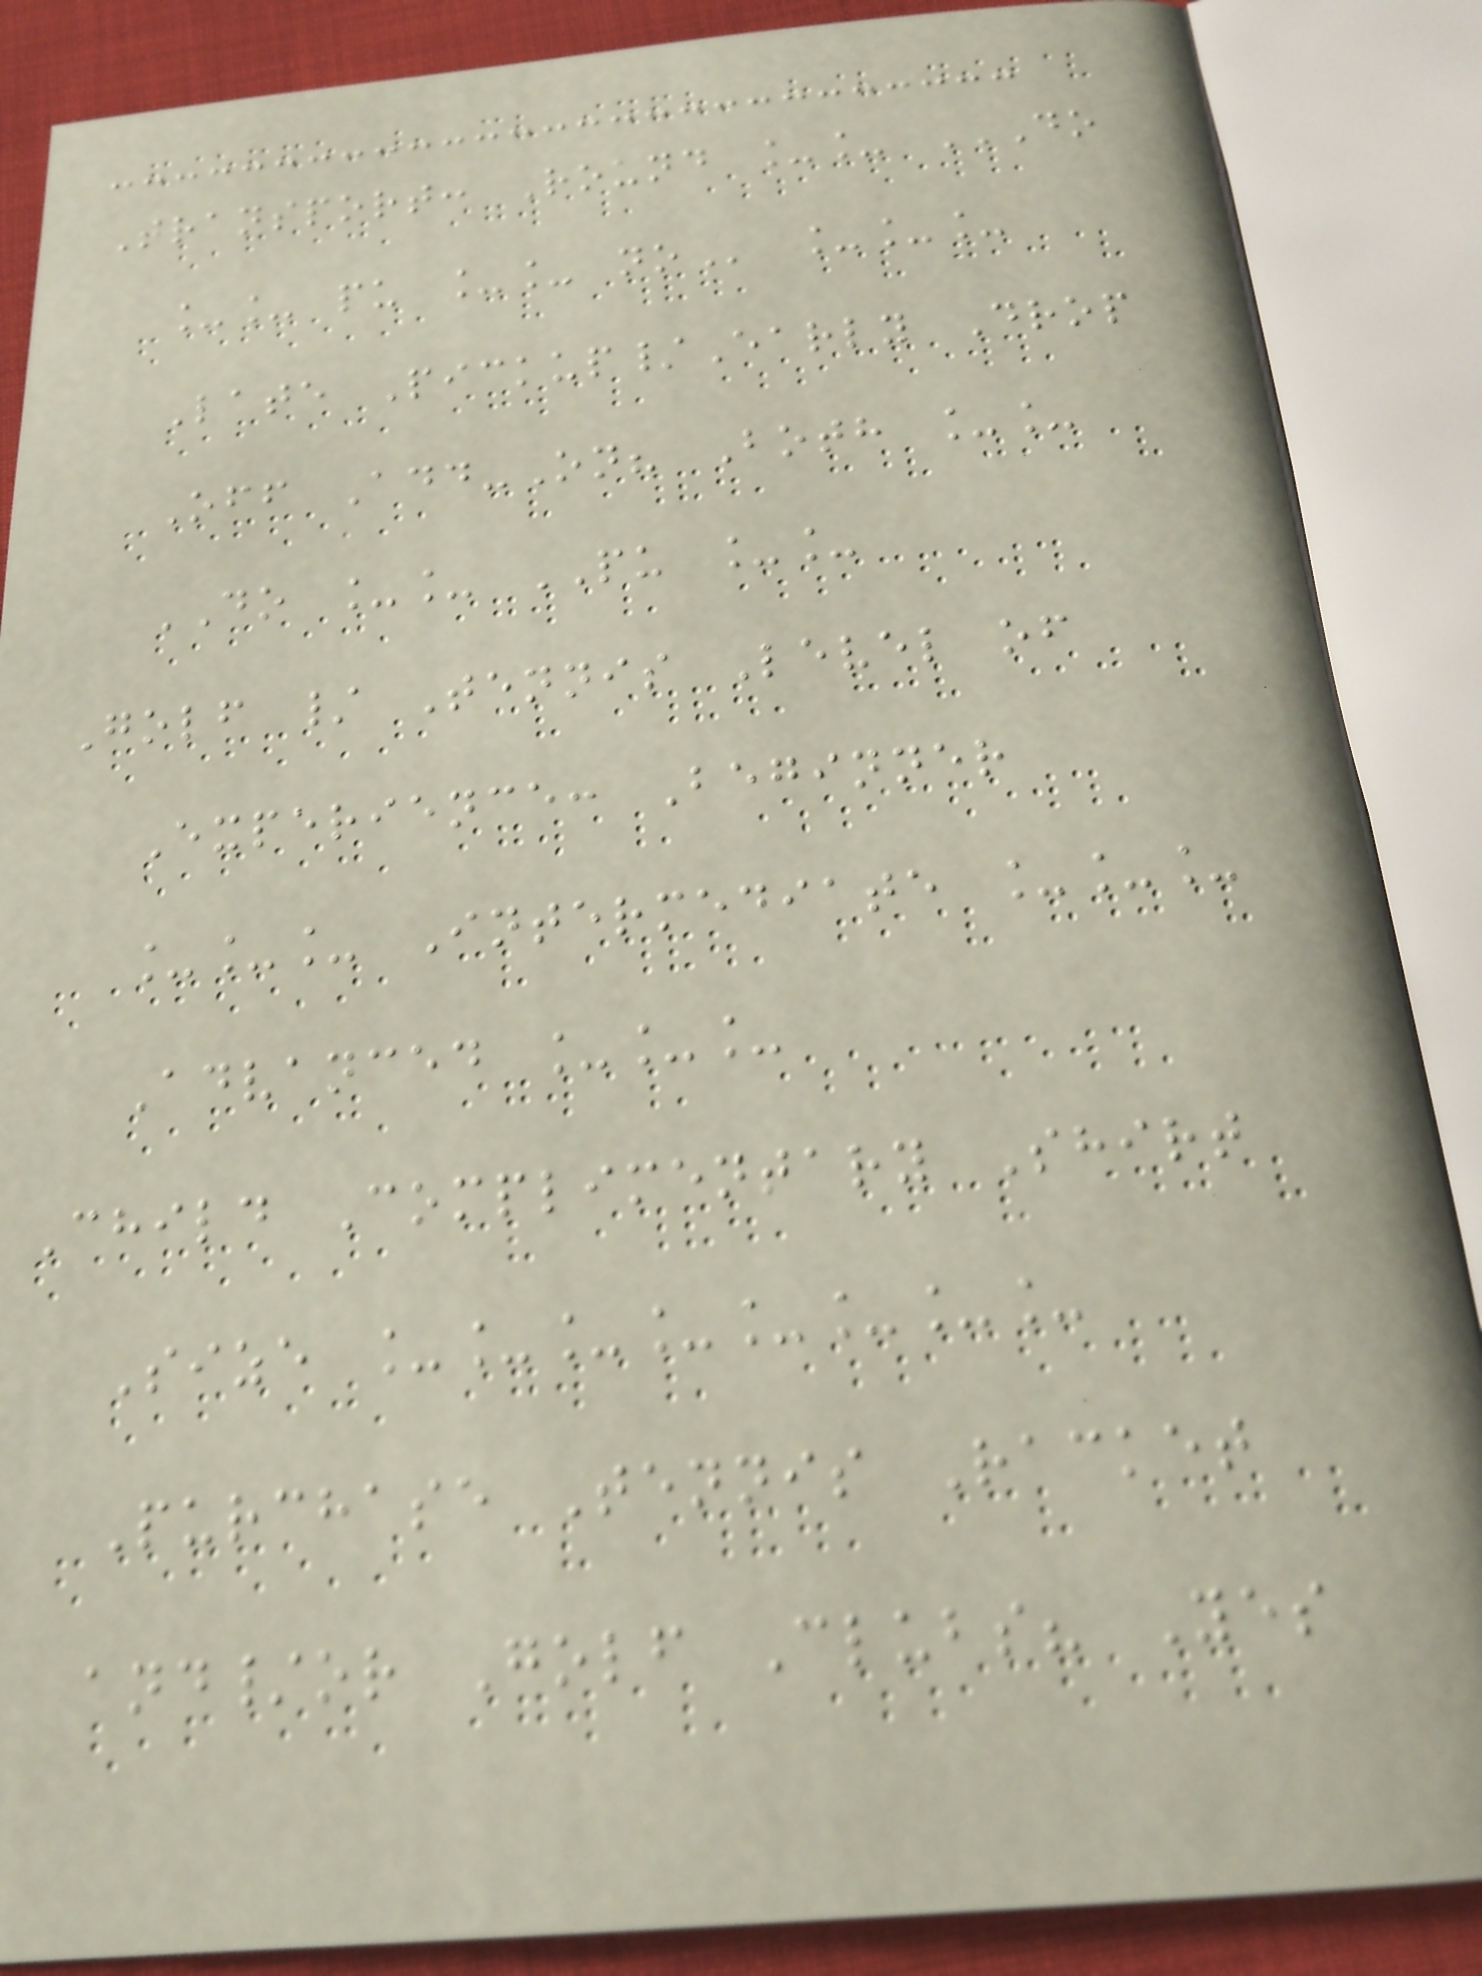Transport: Round __ DO
__ PU __ NO ___
Late Pickup/Early Drop
Off Add-On? Both __
DO __ PU __
Golf / Tennis Level of
Experience: Beginner
___ Intermediate ___
Advanced ___
Child Complimentary Shirt
Size ________
Purchase Tennis Racket
and/or Golf Clubs? Yes
